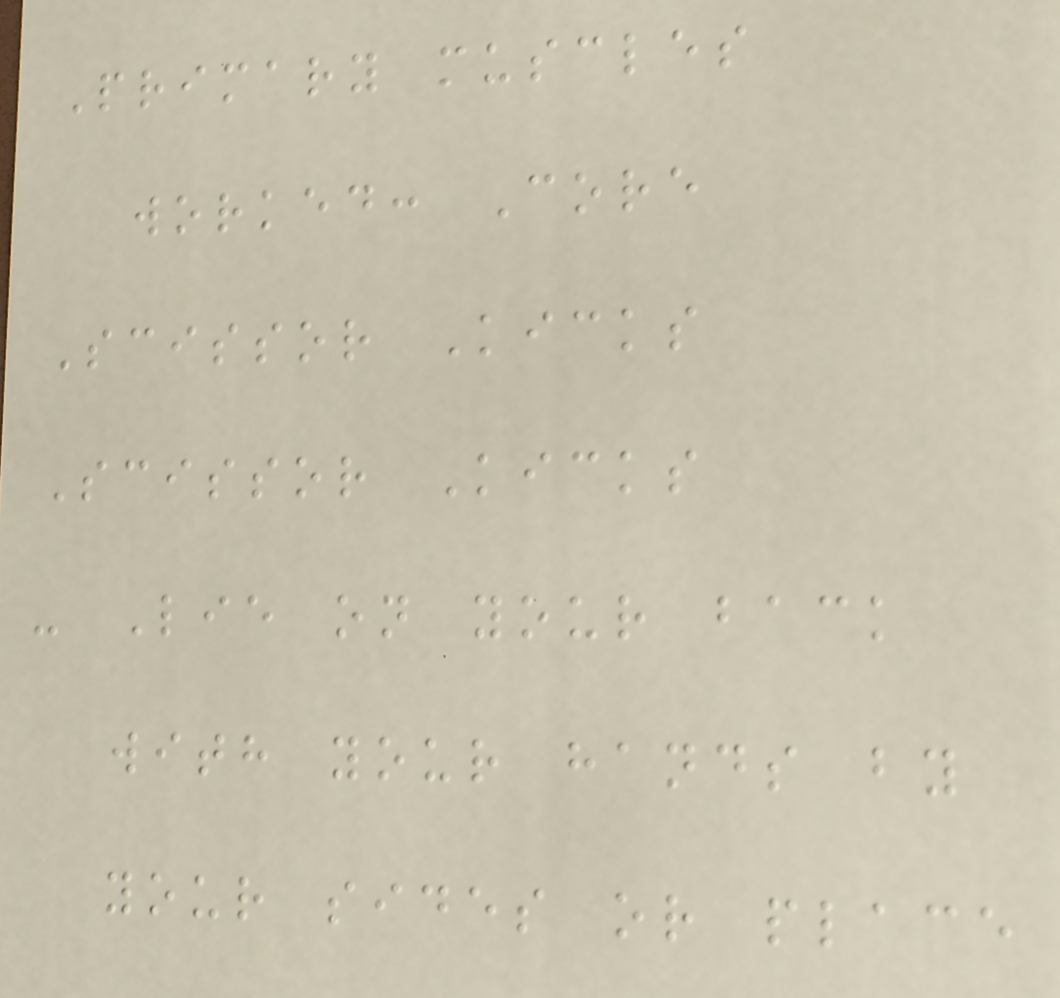Primary muscles
worked: Core
Scissor Kicks
Scissor Kicks
- Lie on your back
with your hands by
your sides or place
